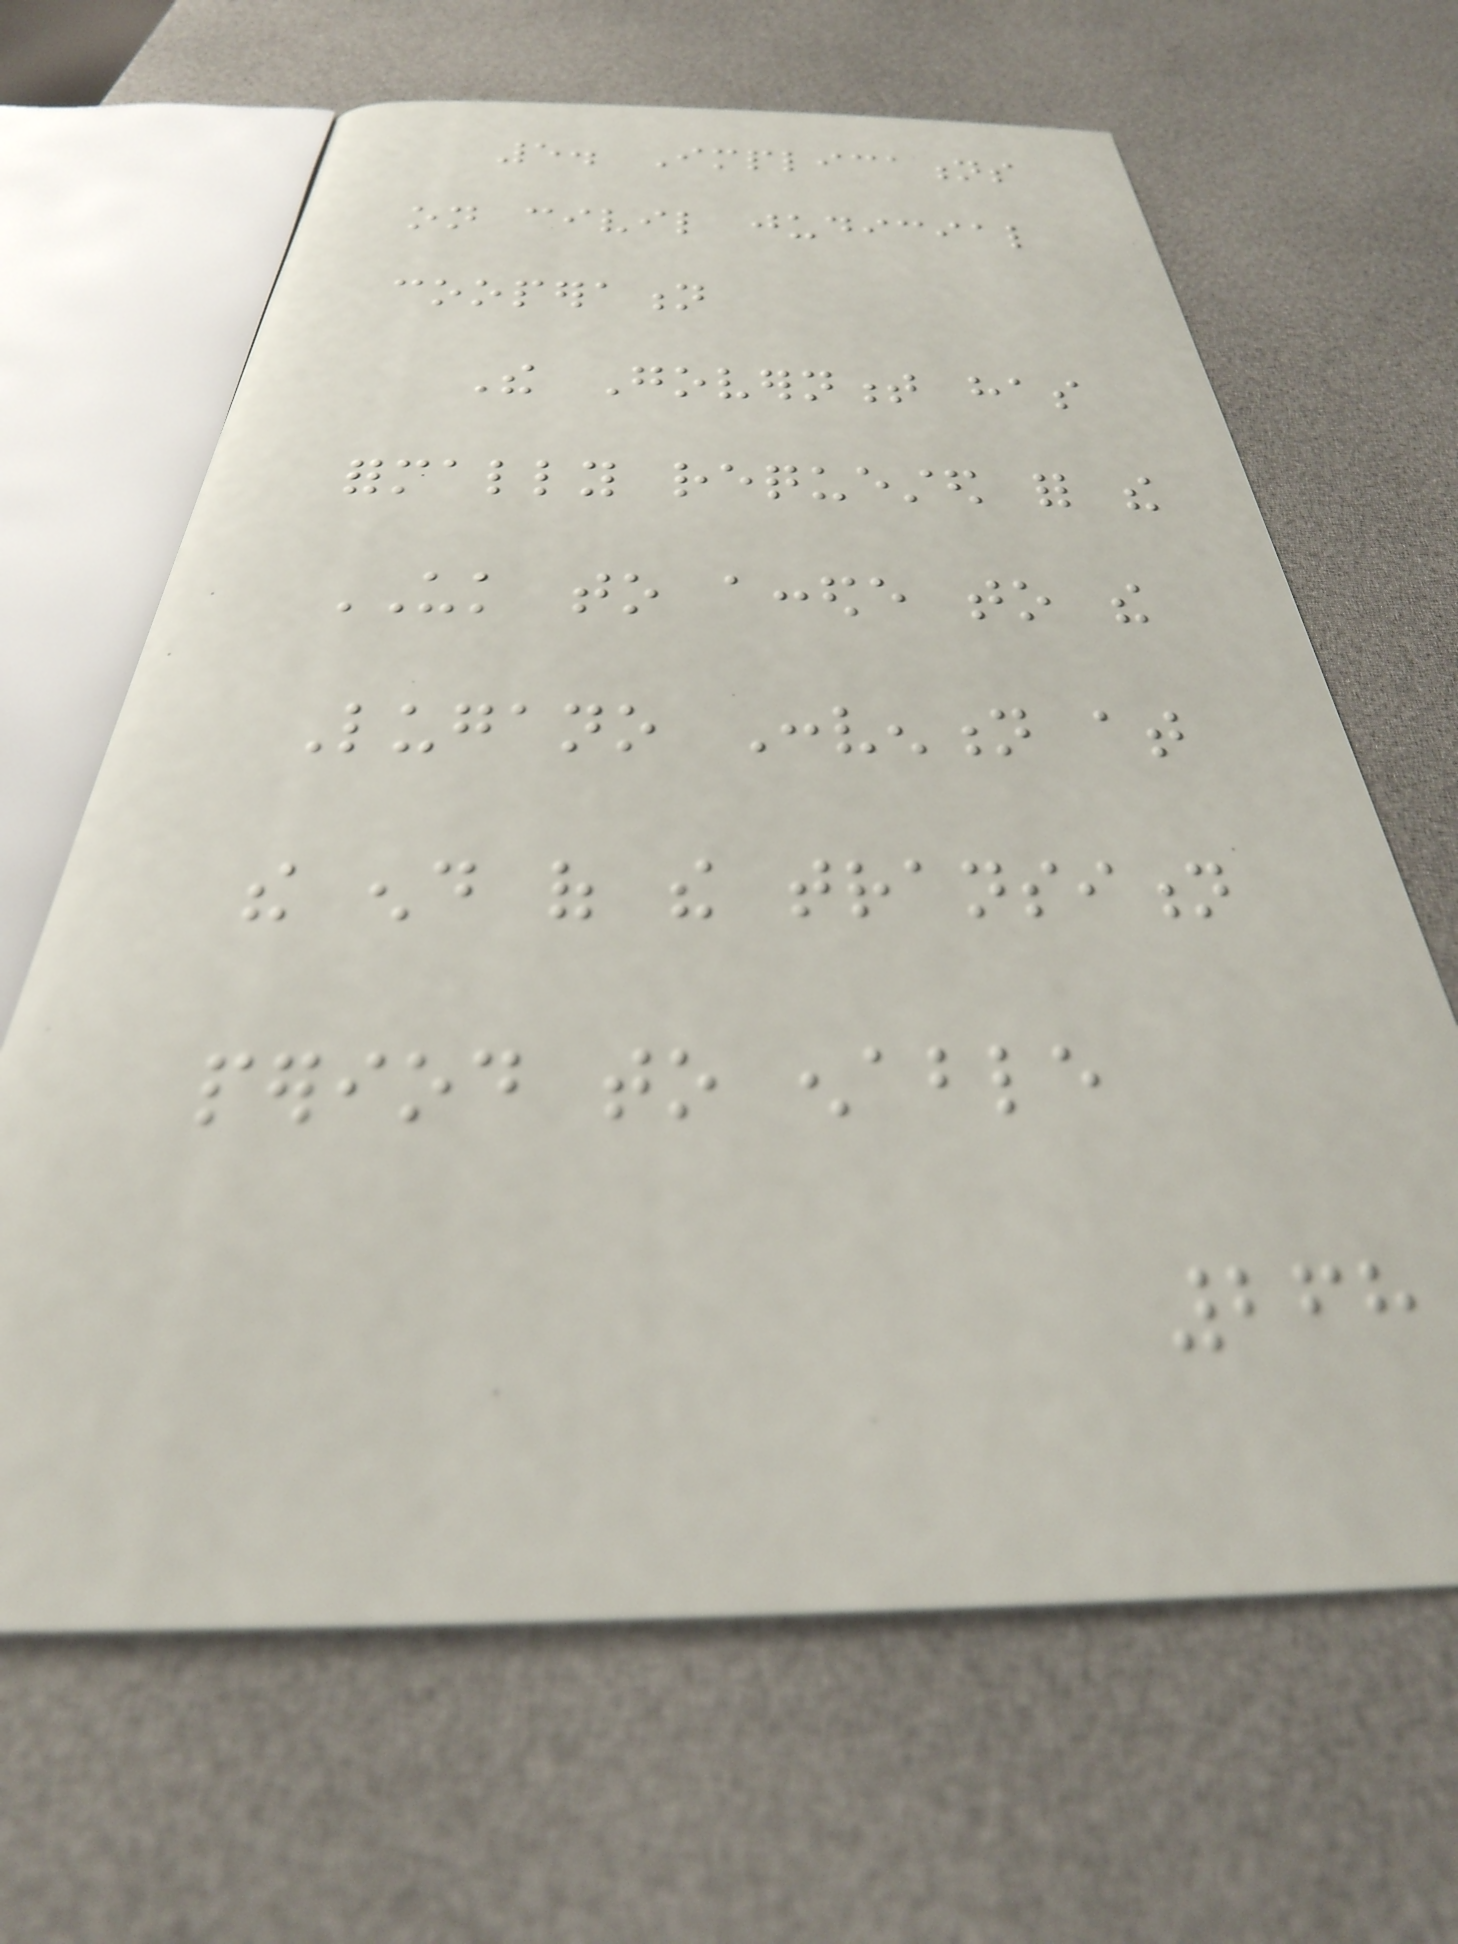5. Implications
on civil judicial
cooperation
The Government has
formally requested for the
UK to accede to the
Lugano Convention at
the end of the transition
period to enable
268
